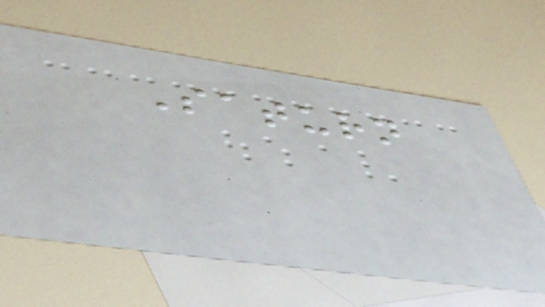Saturn
